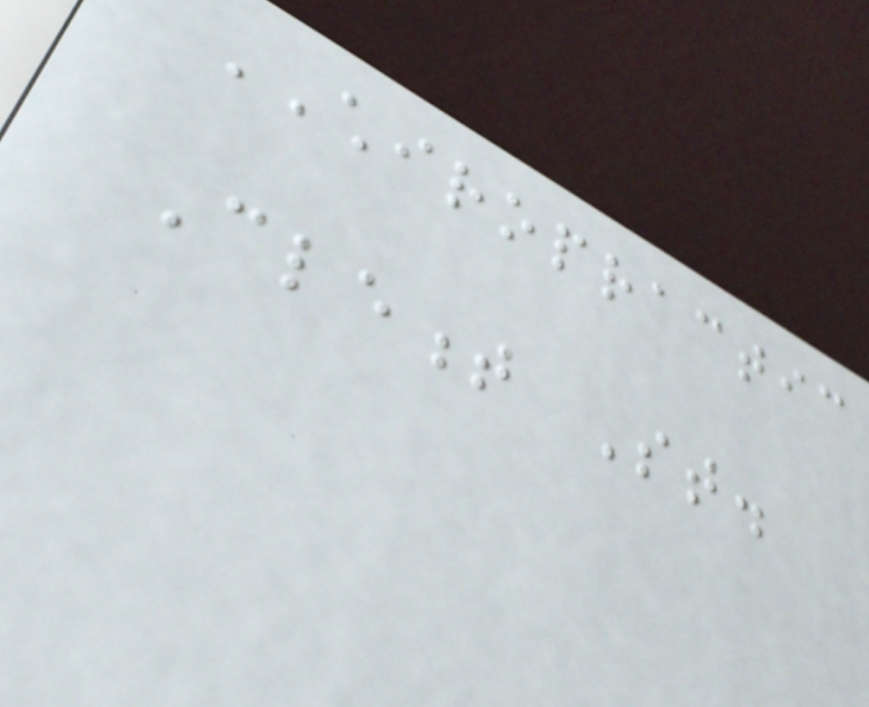CHIROPRACTIC
Clement St.
